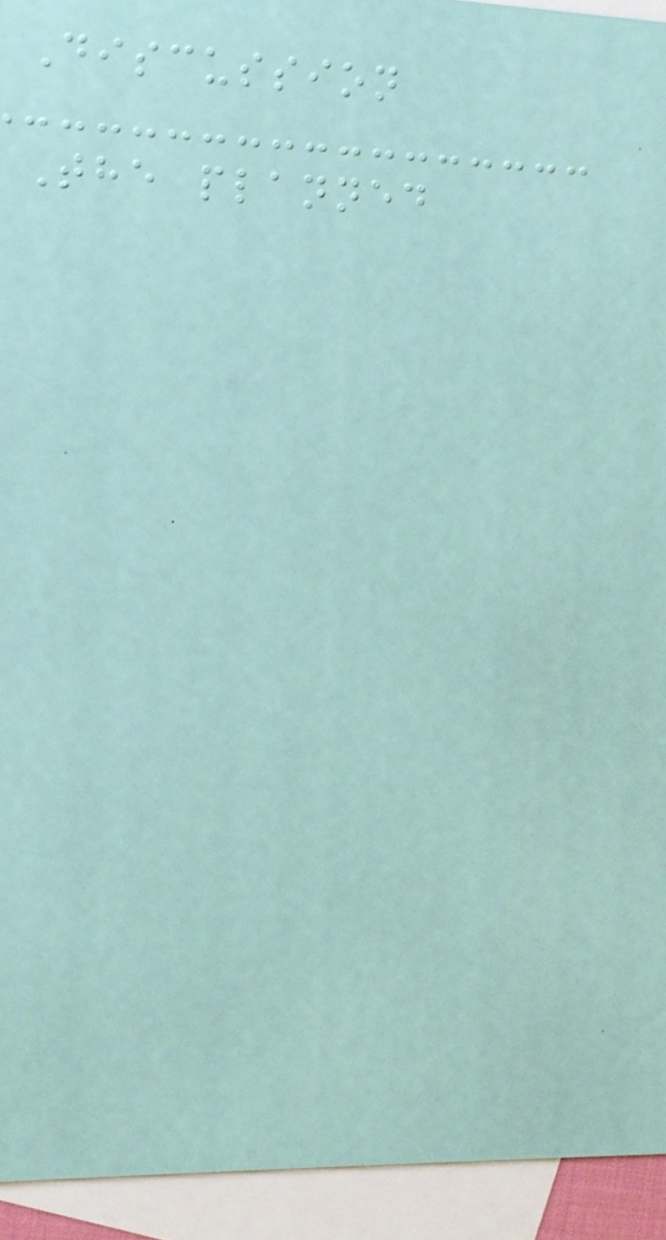Discussion
The planned
